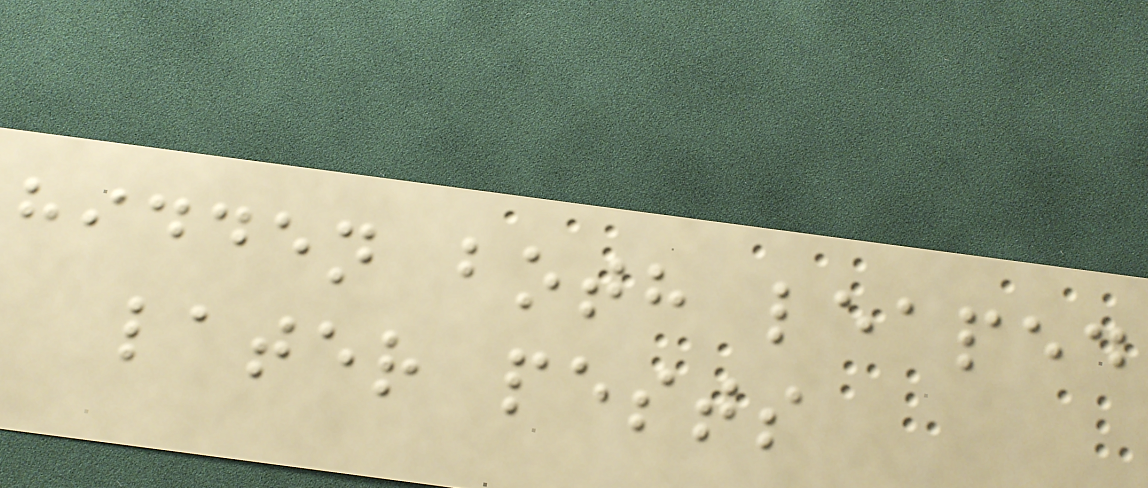hidden both leaped
later pests
